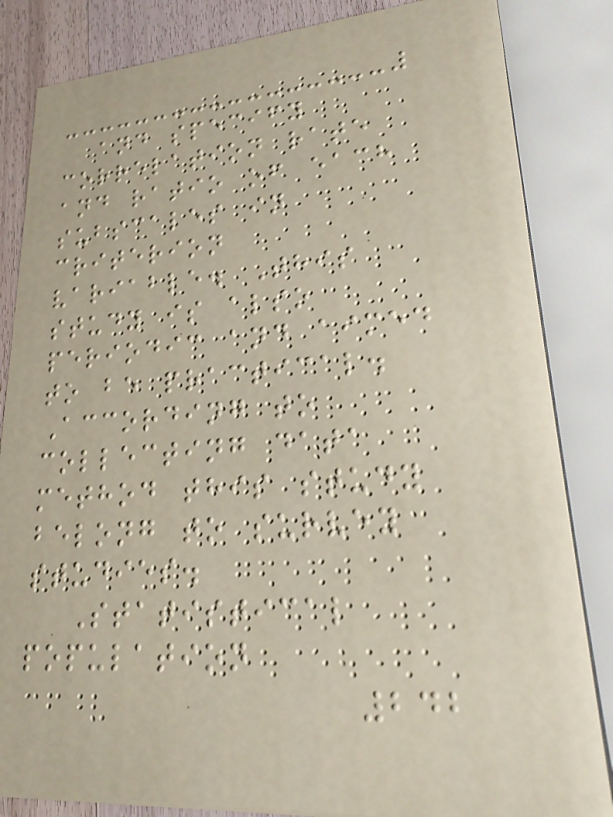and specify
correlation rate
and ratio of each
subscales in
criterion
variable. This
study is also
periodic and aimed
to be practical.
According to
collecting data
method this study
belong to survey
studies.
Statistical
population
242
